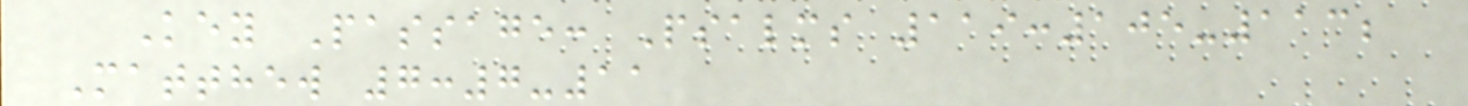Key Passage: Psalms 119:105-113;
Matthew 7:7-11
